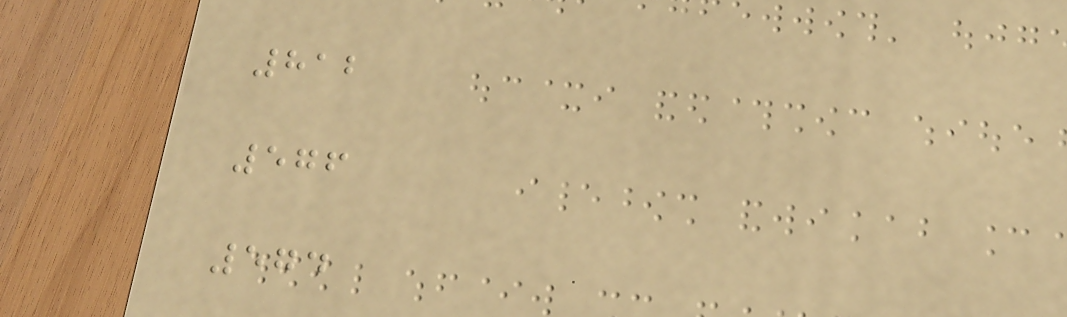812
576
574
